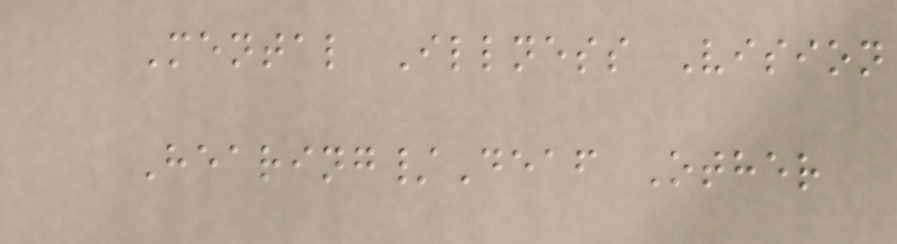Mental Illness Vision
Hearing/Deaf Other
